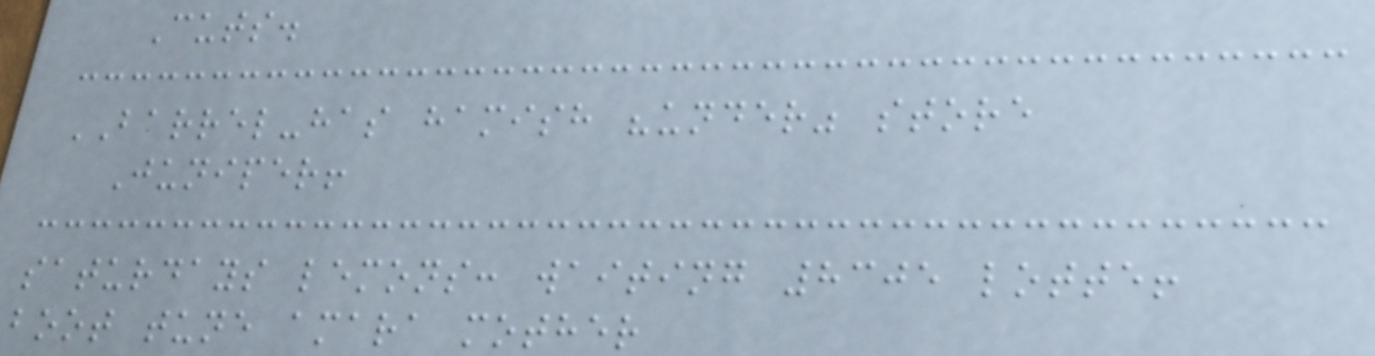Cuts.
BARREL-has hamish "under" store
Juniper!
saturdays lemons: waiting 8305 lotte!
boot tune amara mother
